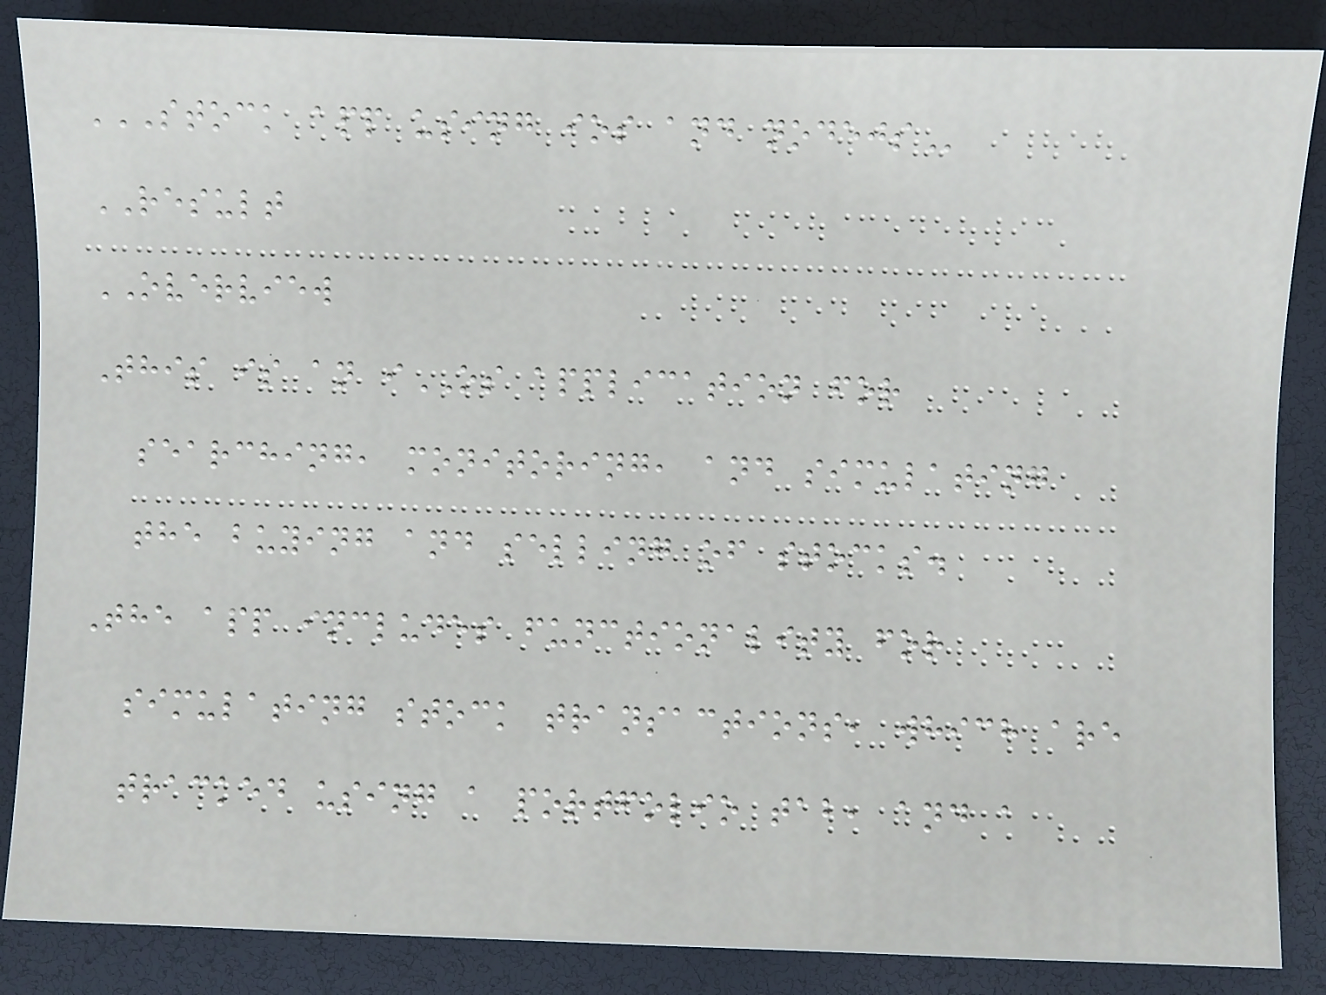STOCK APP USING IOS AND NODEJS
RESULT
OVERVIEW
This is an iOS application for
searching, monitoring, and simulating
the buying and selling of stocks.
The app includes functionality for
simulating stock transactions, which are
tracked using a portfolio tab, and a
